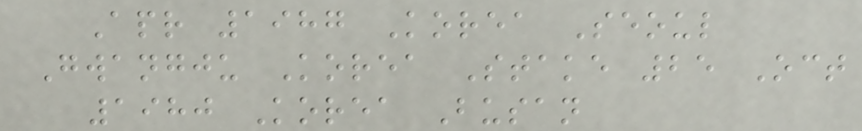Apr 1987 Korea Seoul
Gwangju Korea Stake 25 Oct
1980 Korea Busan
